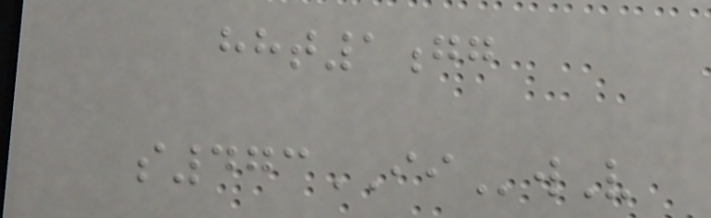hht1gg
s473IIwV
